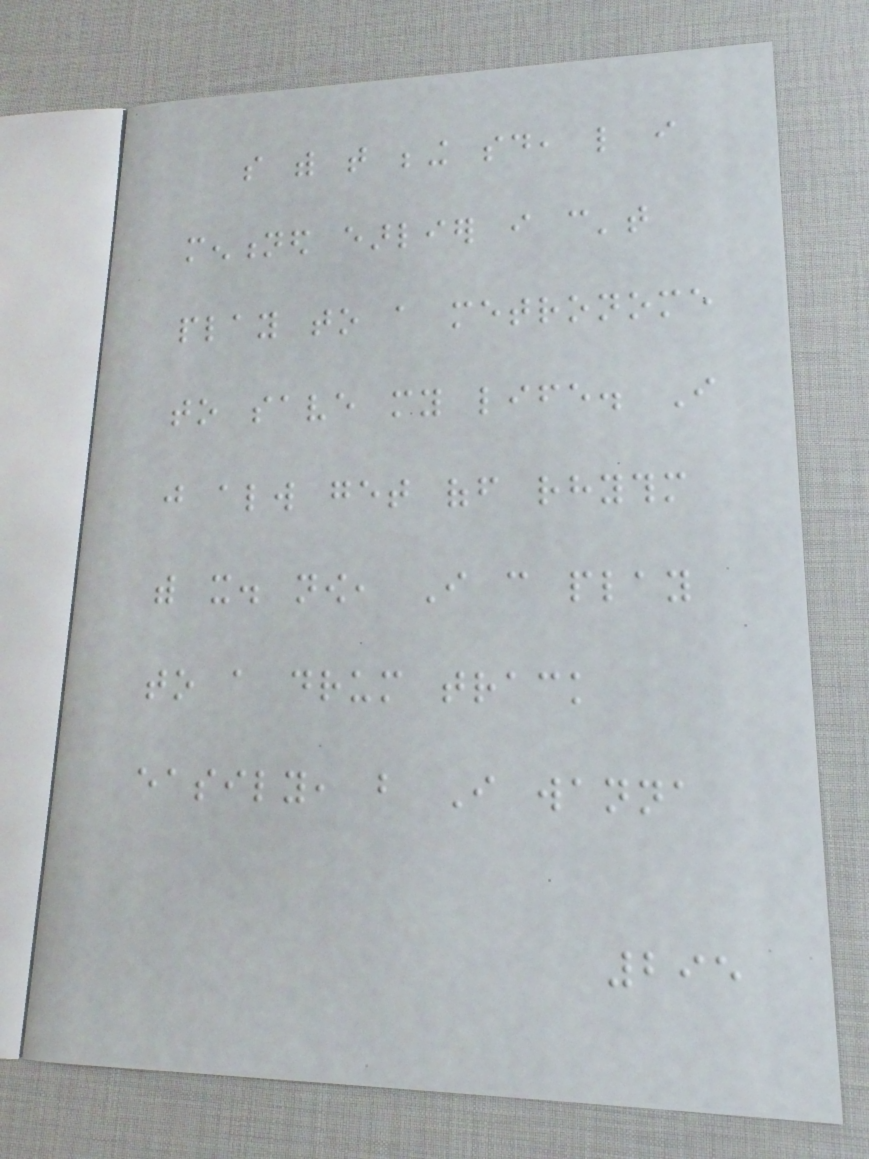so with that being said, like i
mentioned earlier i can't
play to a metronome
to save my life. I
just always get off rhythm
with it. now, I can play
to a drum track
easily, but I wanna
295
